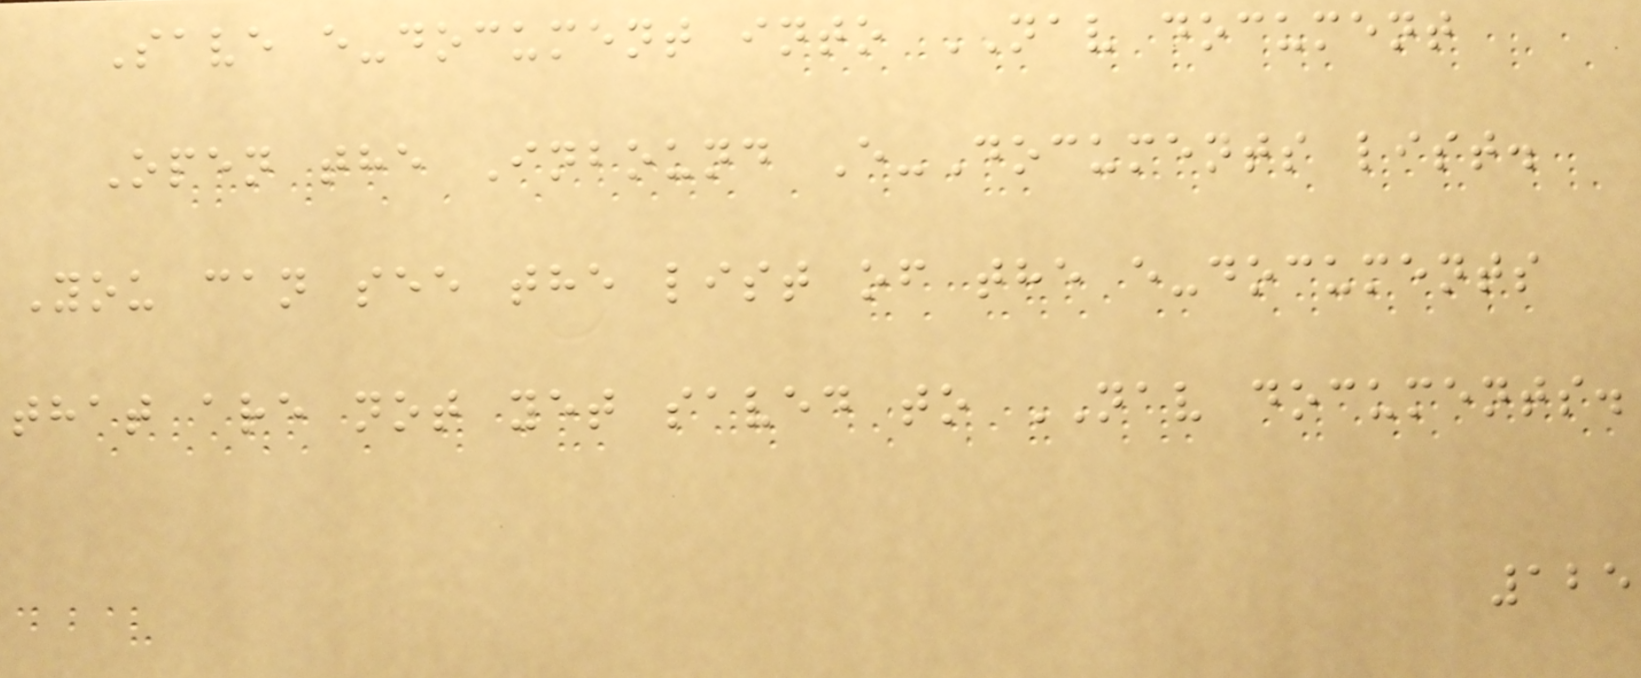Save e-document into NAV document
Open the Inbound E-Documents list.
You can see the list of the e-documents
that are not yet saved to NAV documents.
125
